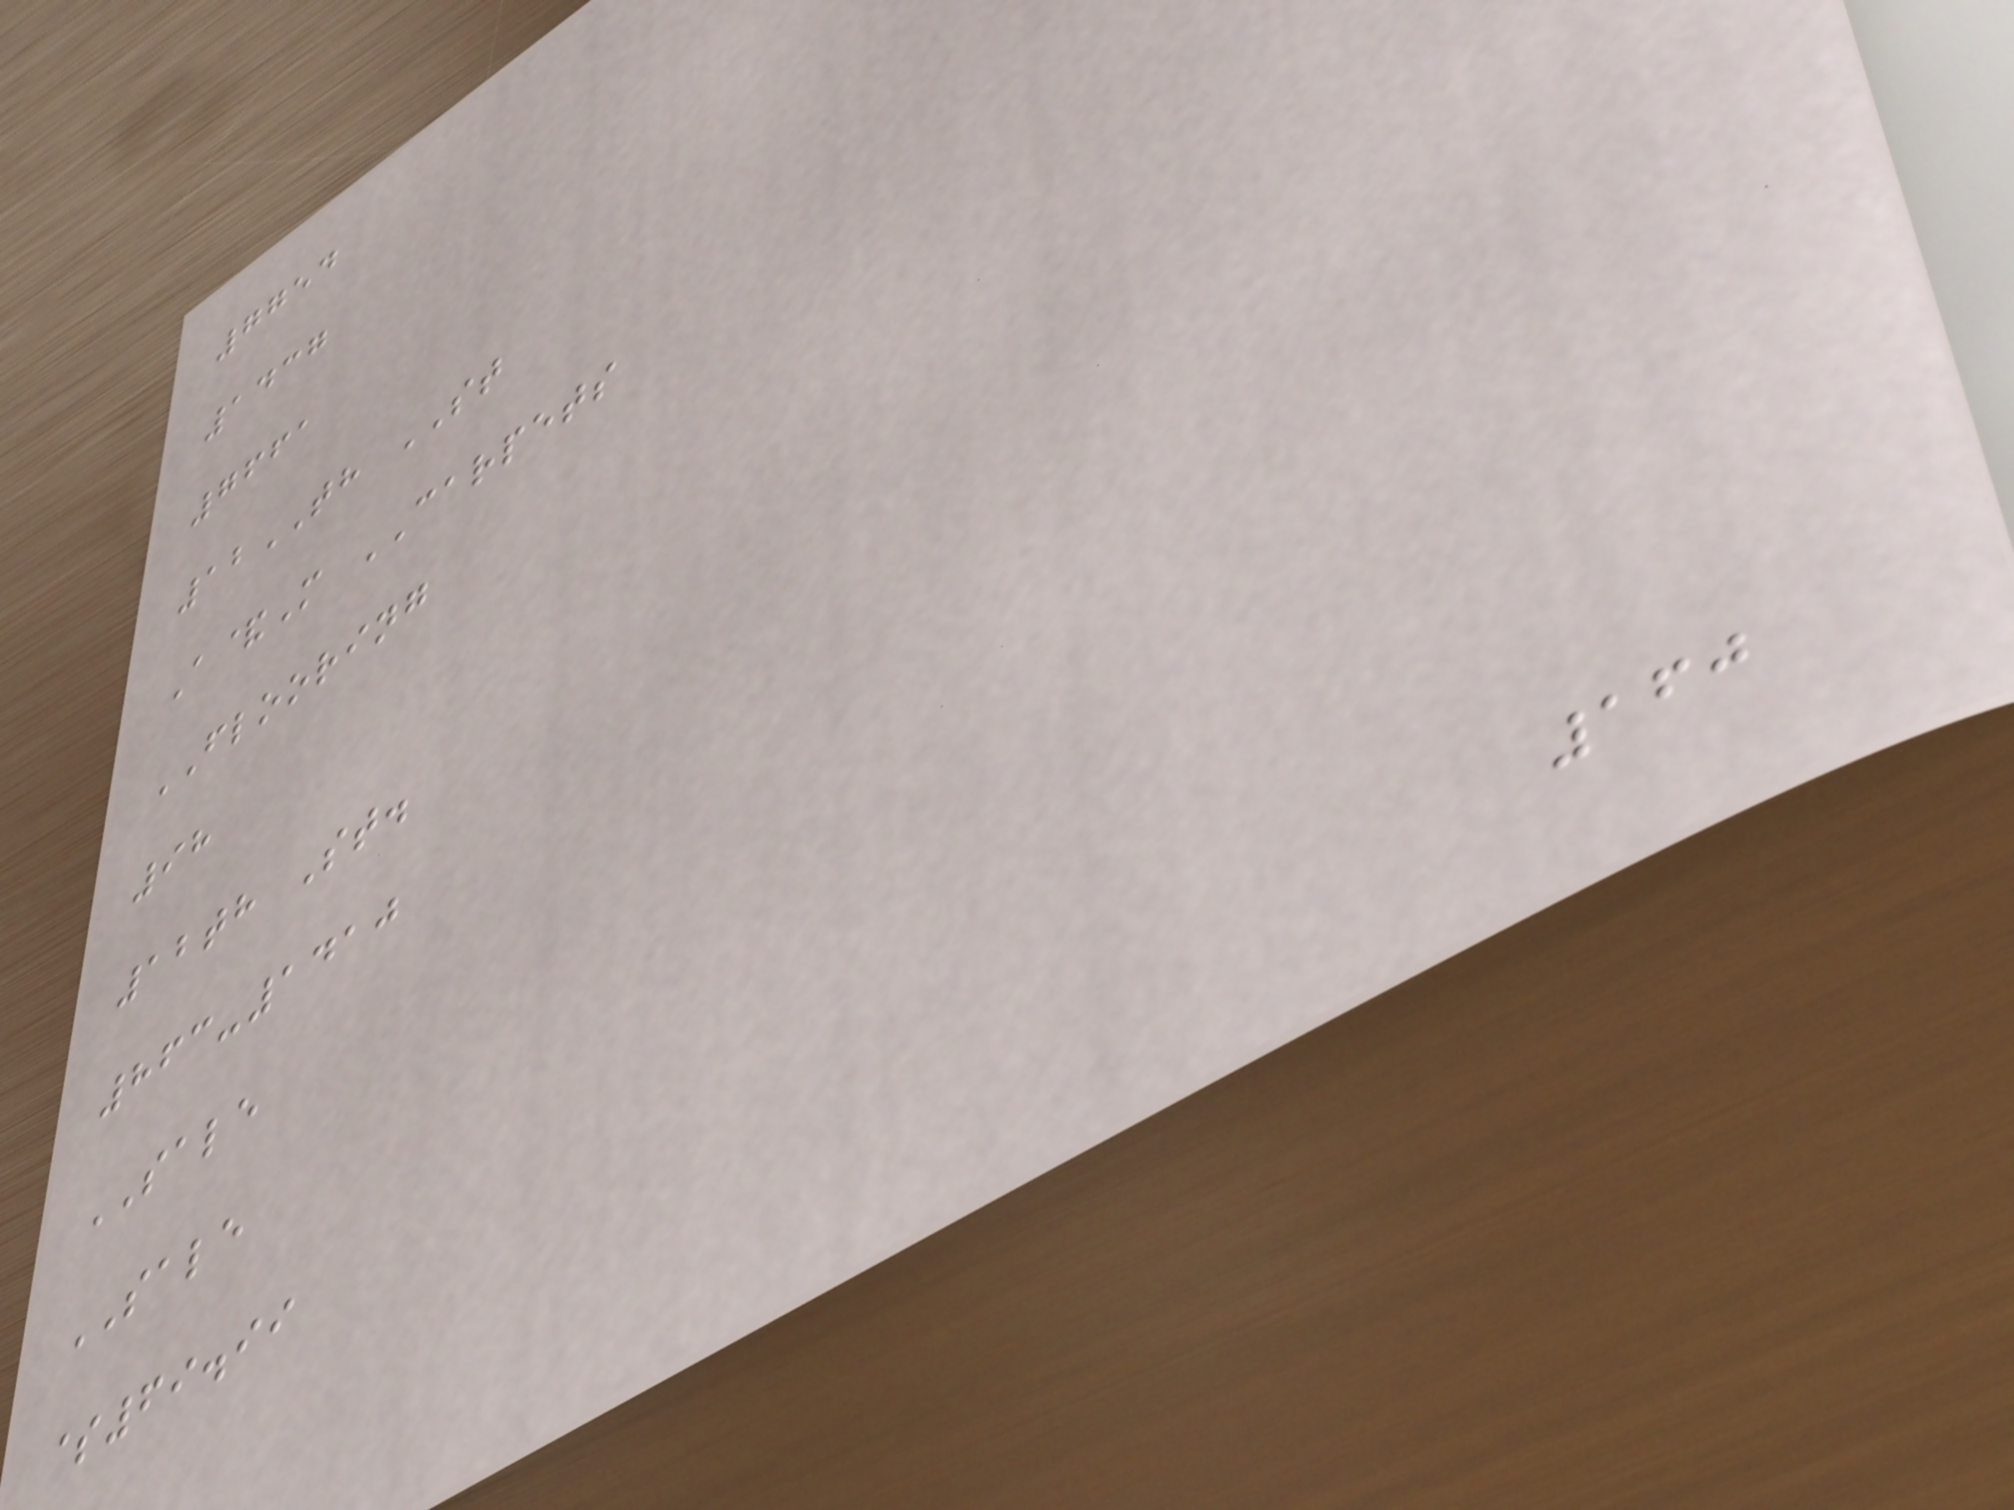7754
1437
7661
12TH ST
A&M CARPETS
FLOORING
98
12th St.
863-1410
SALE
SALE
$69.99
160
